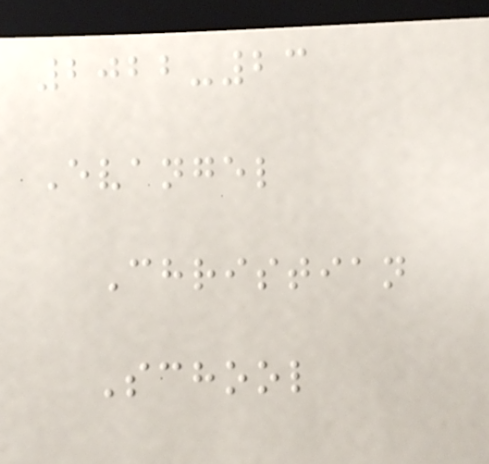2022-23
Evangel
Christian
School
